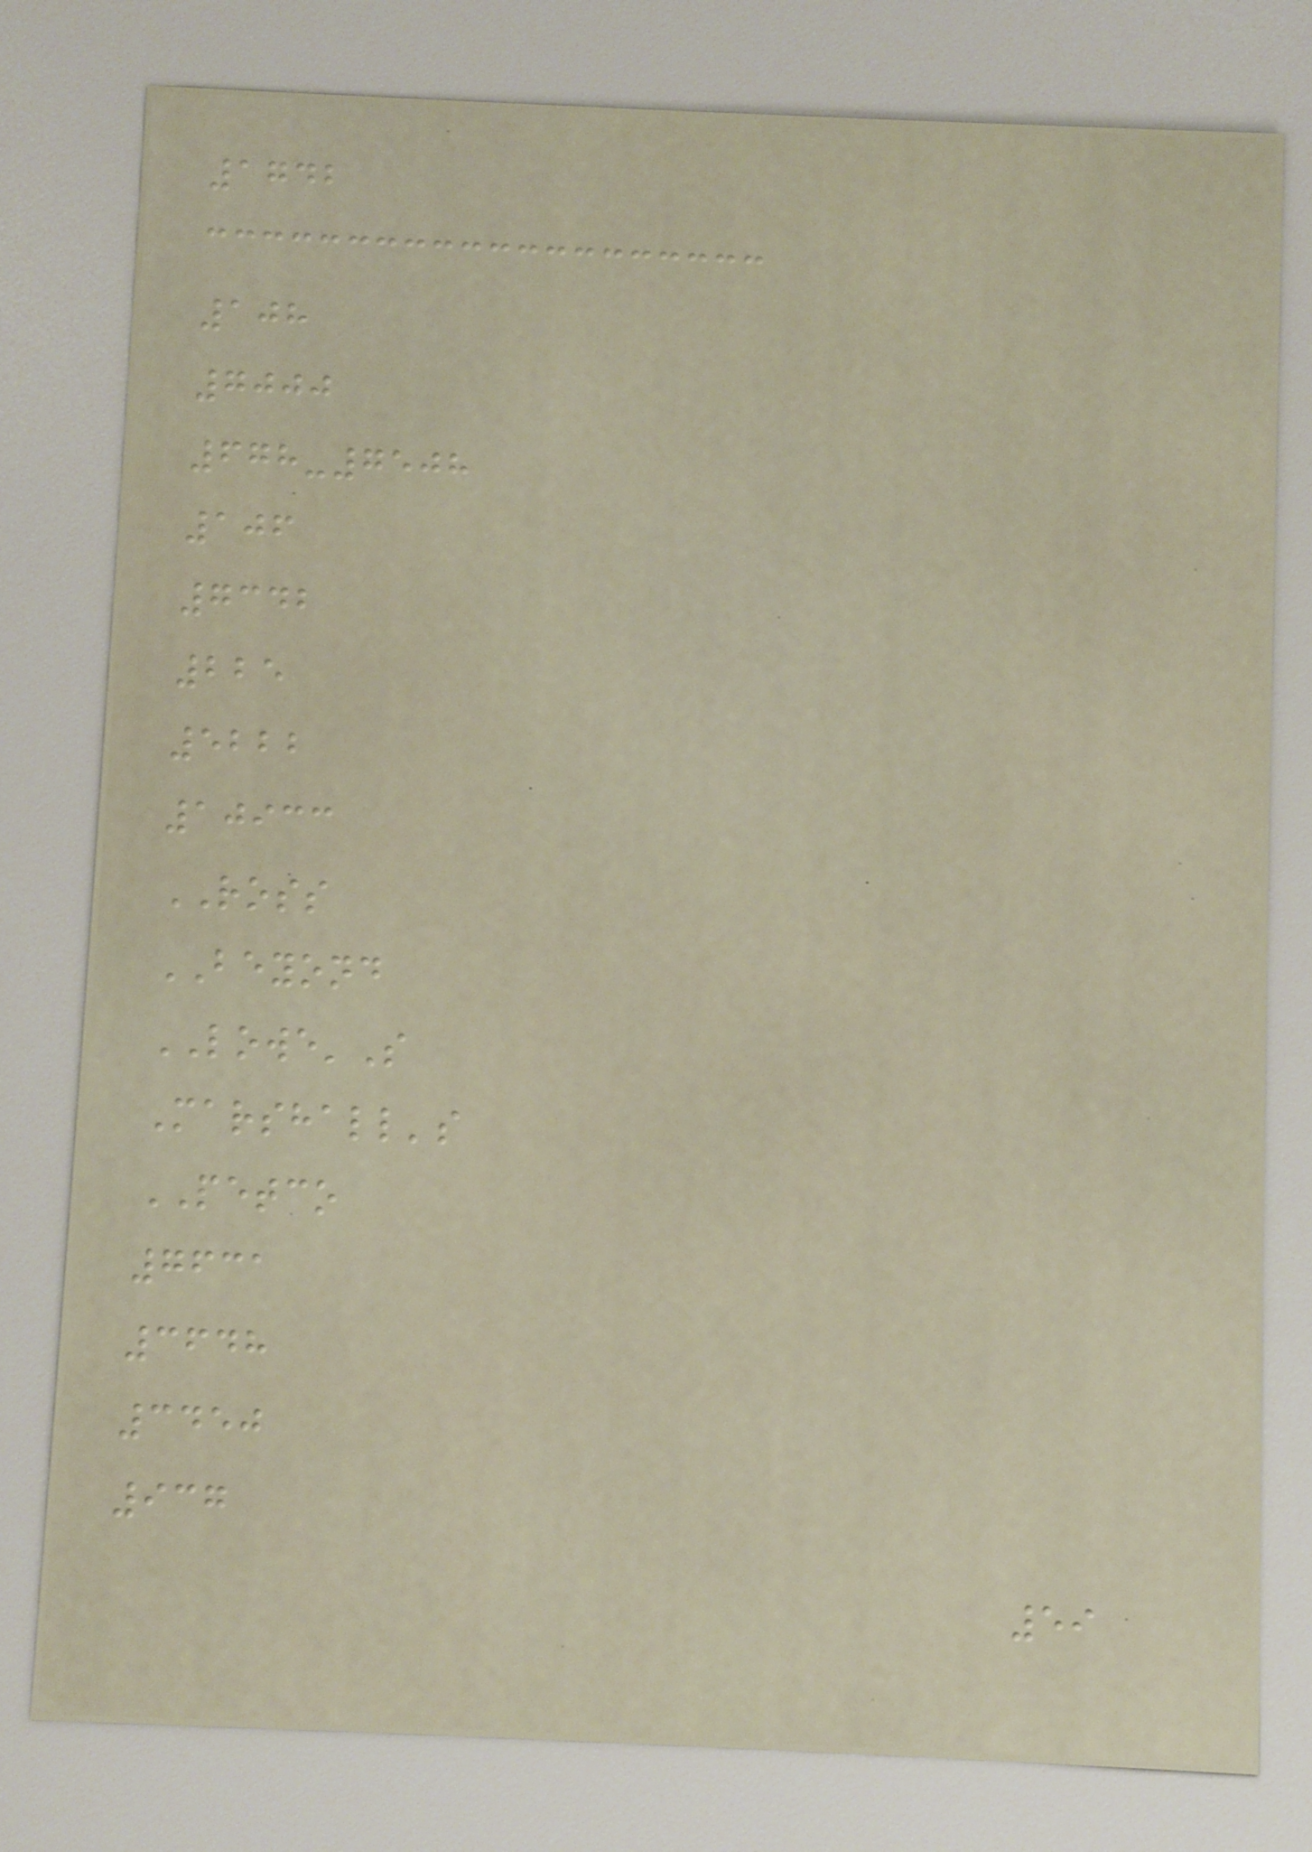1742
108
7000
678-7508
106
7342
225
5222
10933
ROSS
BEYOND
LOWE'S
Marshall's
PETCO
7631
3648
3450
937
59
